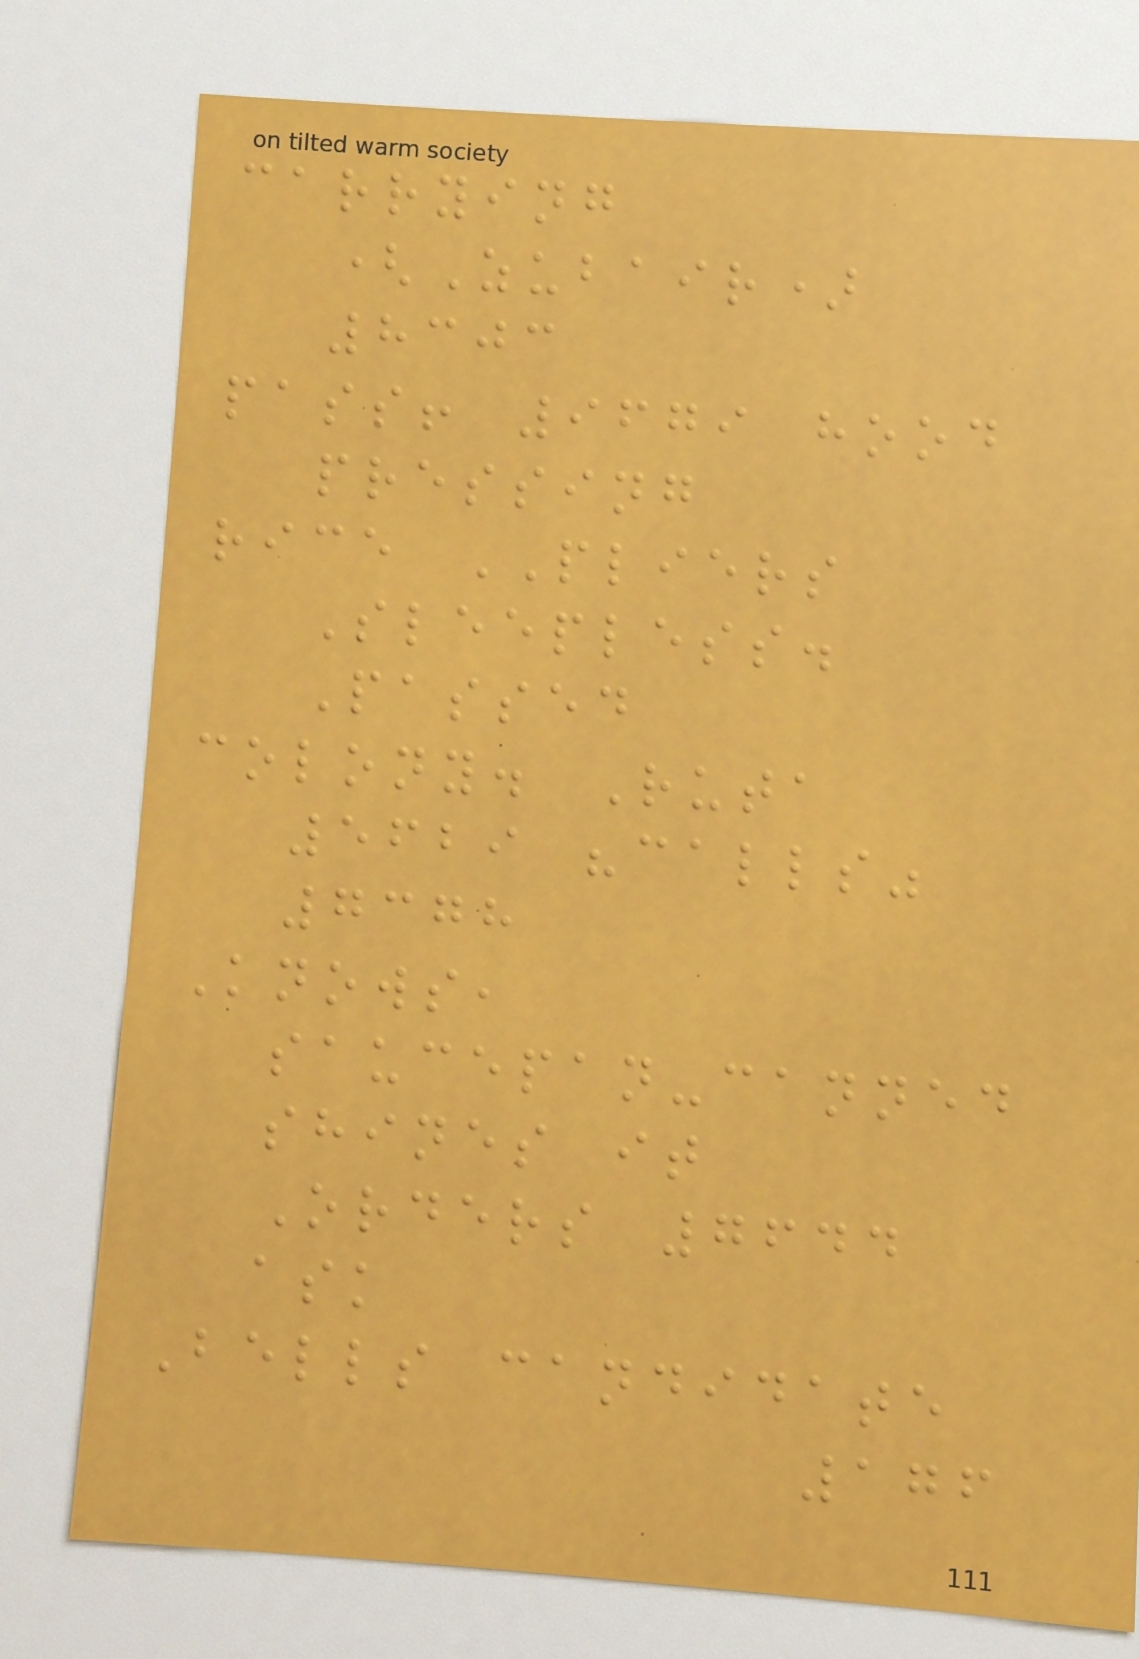carrying
(Zubair)
8303
pass! 9679 hood
pressing
rice PLIERS
Sleepless.
Passed
colony. Ruta
5629 "calls"
7378
Knows,
saucepan-canned
shines it
Orders 7644
ask
Bells candidate
176
